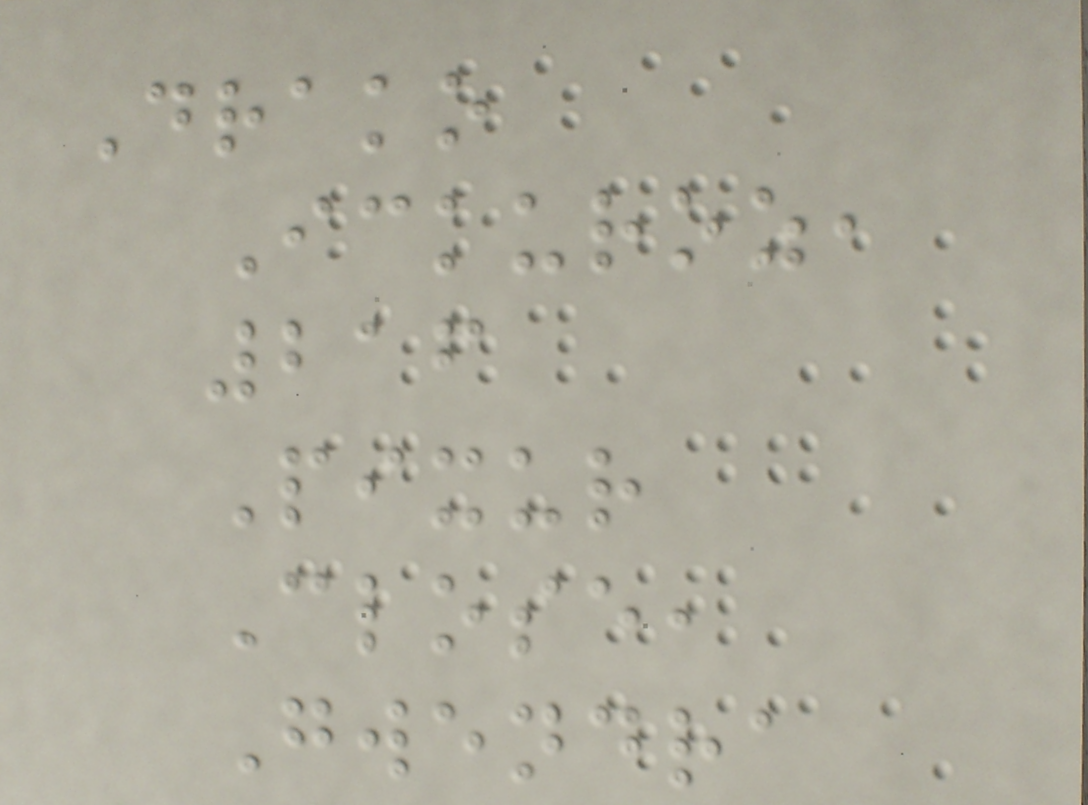Drako
Ickuroz,
216
Pixur
Close,
Gwendra
